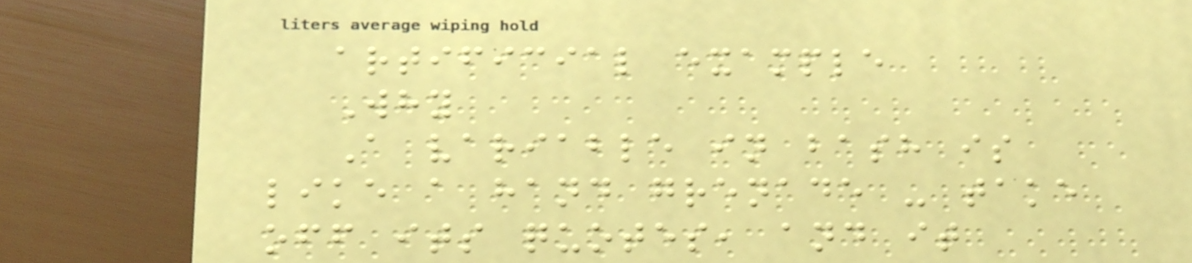artificial example
Why
A variable in bash is
like a hand grenade - take
off its quotes, and it
